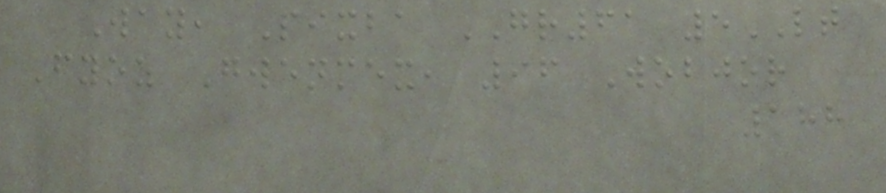Way, Pixba GR61 5LT
Fyoz Gwenmex, 96 Wobjor
188
